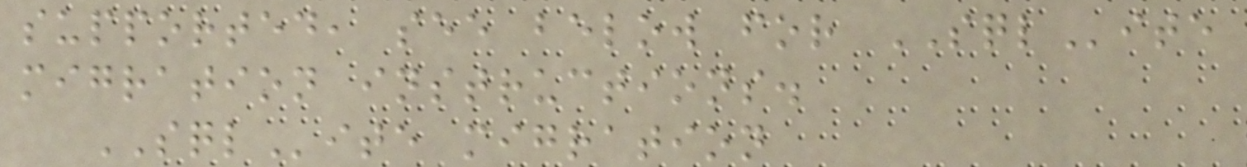supported, see below for SQLite
migration instructions.
SQLite migration
